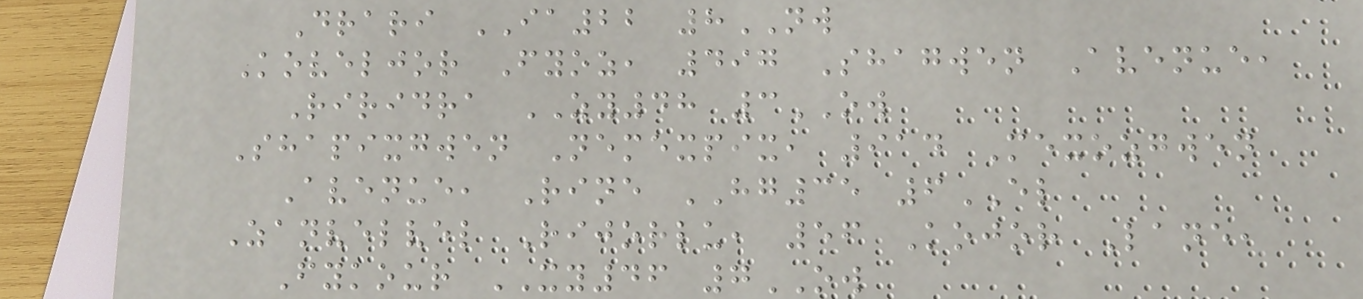Drari IA22 8NW
Koveljor Fyoz, 497 Shagwen Avenue,
Riridra ZY48 3OW
Shapixgwen Nemexpix, 914 Mexozgwen
Avenue, Rine HG35 6EL
Zanvelvel Rijorlu, 56 Kojor Lane,
Fykour XY46 7OW
